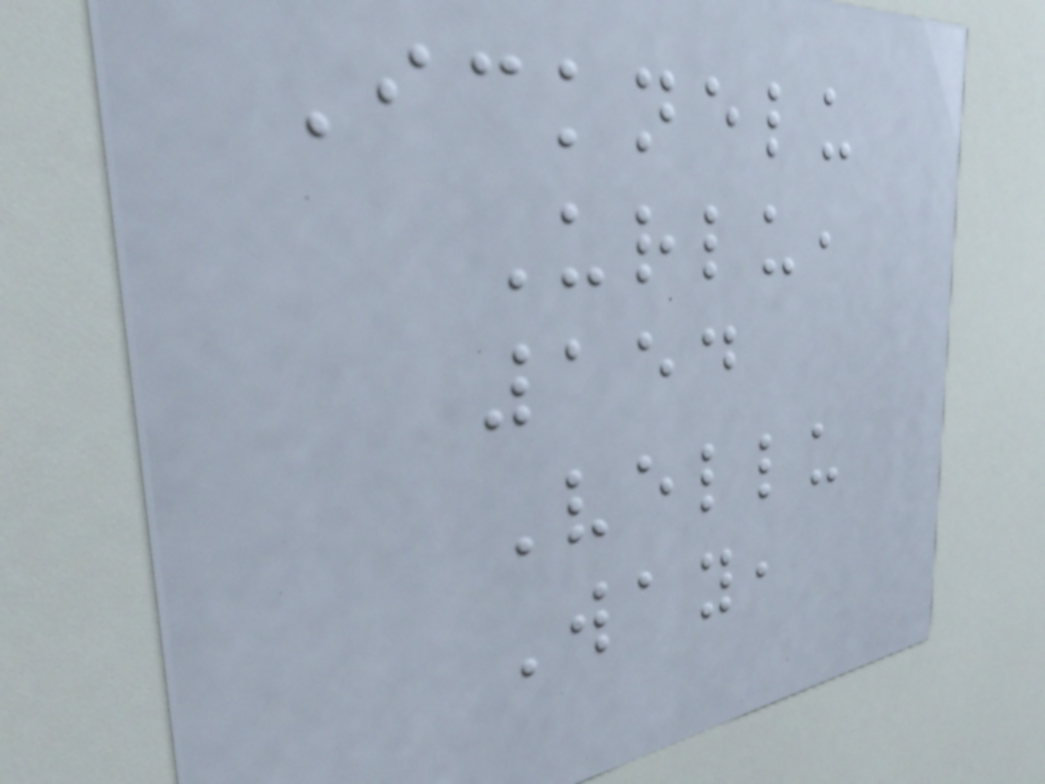Icknelu
Urlu,
154
Vellu
Way,
